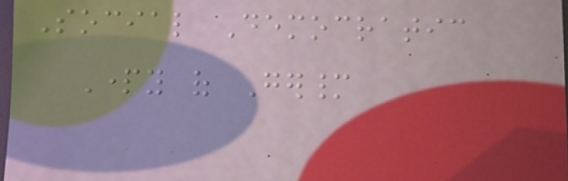Social Democratic
Party of Germany
